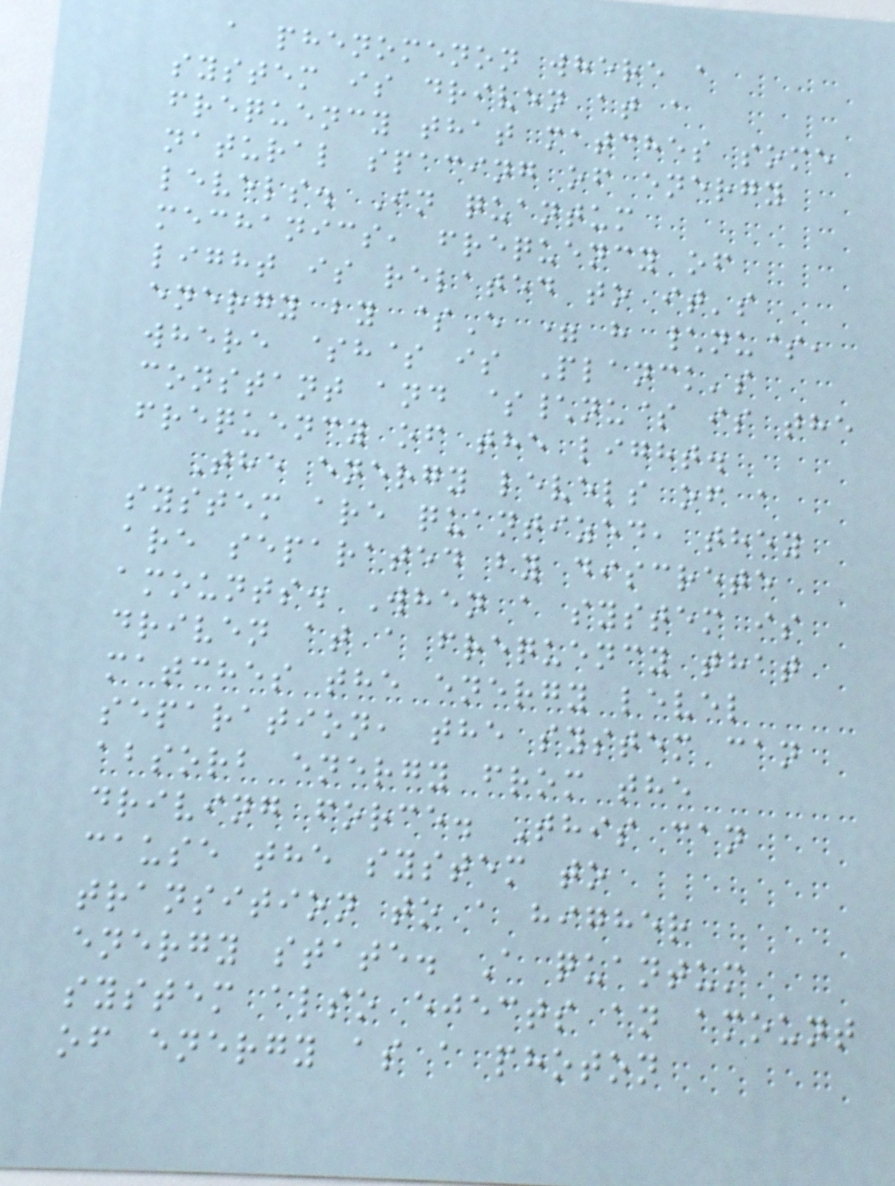a phenomenon where a
system is driven at a
frequency that matches some
natural spacing of energy
levels. In quantum
mechanics, frequency of
light is related to it's
energy by $E = h \nu$,
where $h$ is Planck's
constant and $\nu$ is the
frequency of the light.
The energy levels of a
system are quantized, they
are separated by discrete
amounts. When a system is
driven at a frequency that
matches the energy level
separation, the system can
absorb energy from the
driving force. This can
cause the system to
transition to a higher
energy state. A quantum
system also ejects an amount
of energy as a photon
